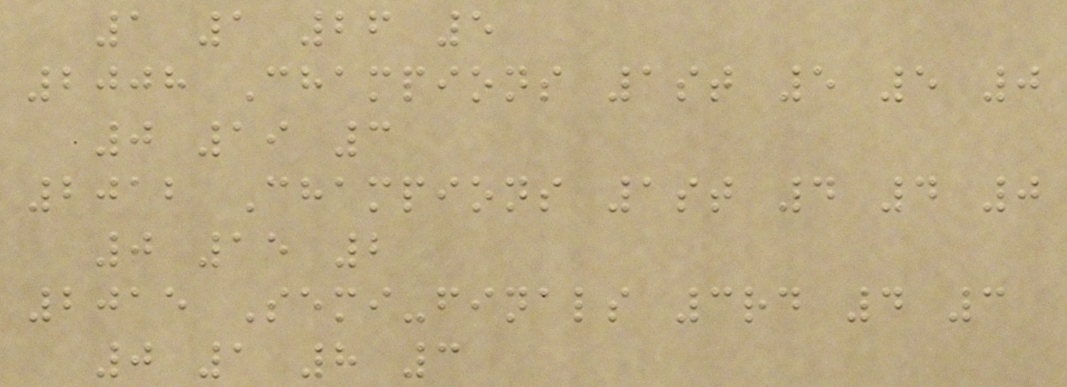1 1 26 5
2008 Champions 1st 5 5 0
0 19 3
2012 Champions 1st 4 4 0
0 15 2
2015 Semi-finals 3rd 4 3
0 1 8 3
